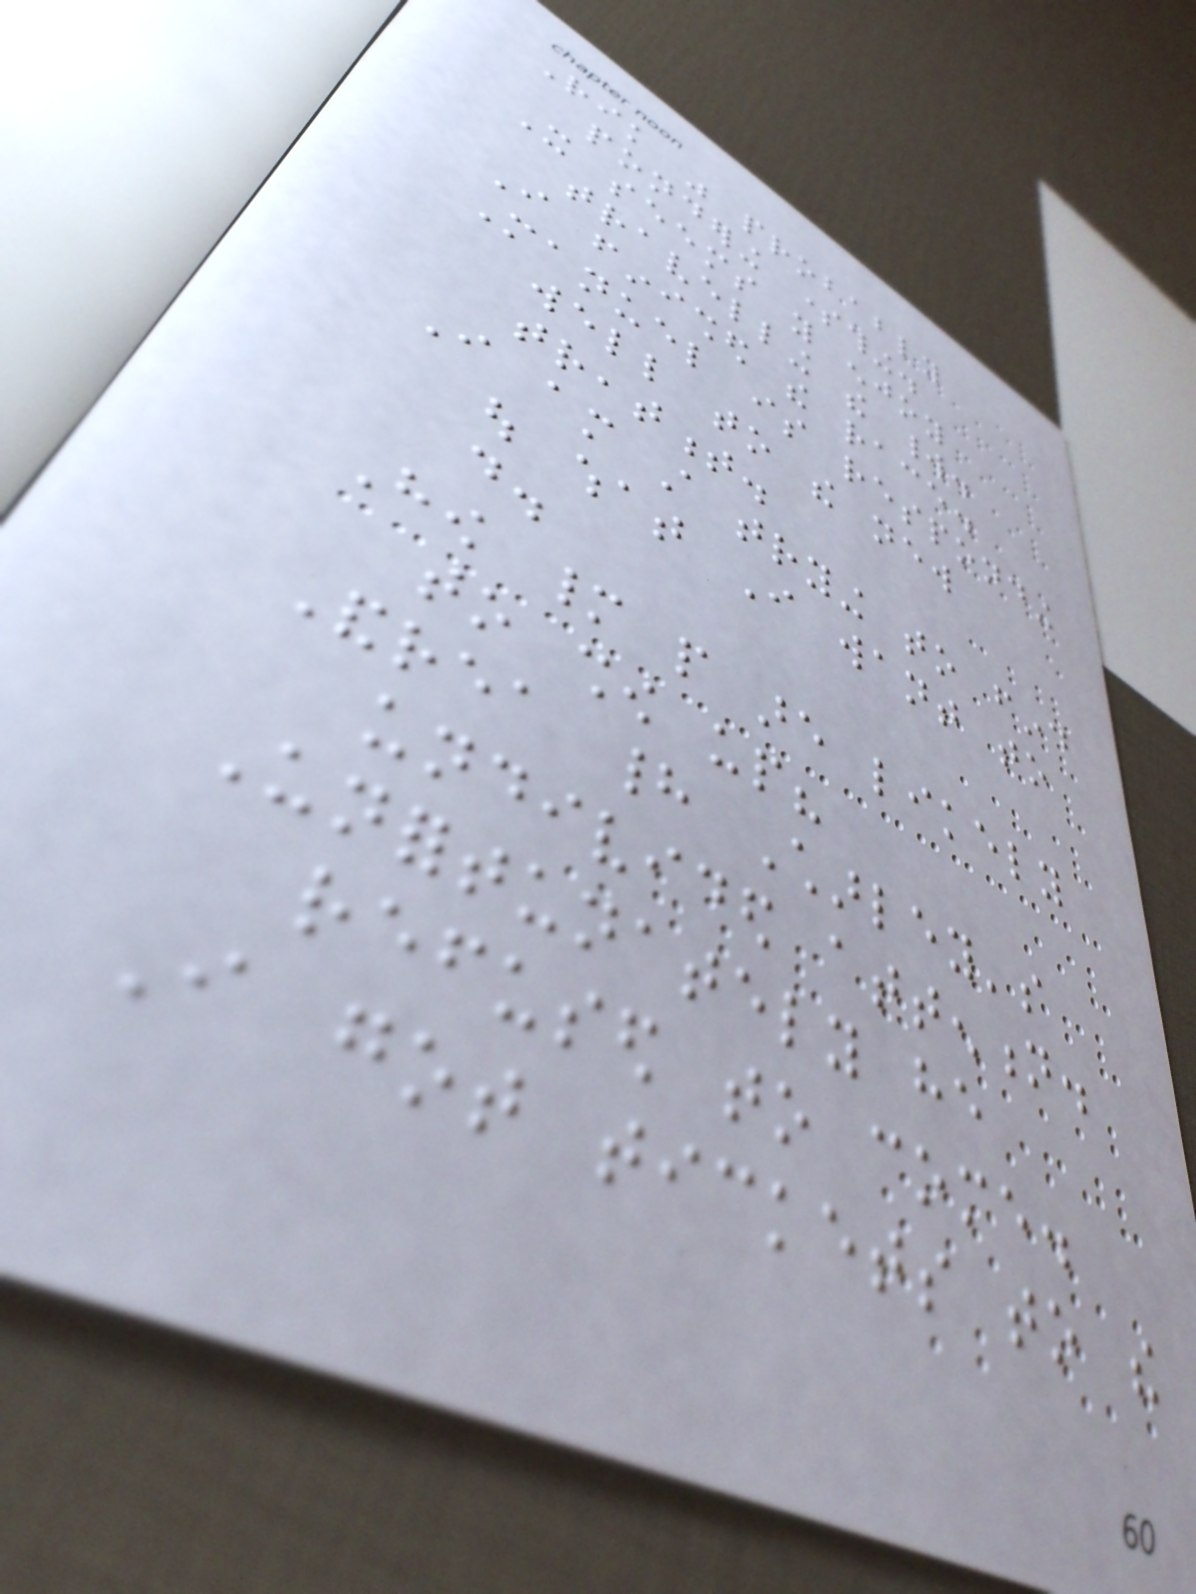Rik was probably
pondering something.
It seems you enjoy
travelling the world.
I finished the race.
Manuel is responding
well to the new
treatment.
I am still trying to find
out what I want to
do.
How many people are likely
to show up?
Andrea had Charley's
undivided attention.
Unfortunately he
refused to come.
I got tickets to the
